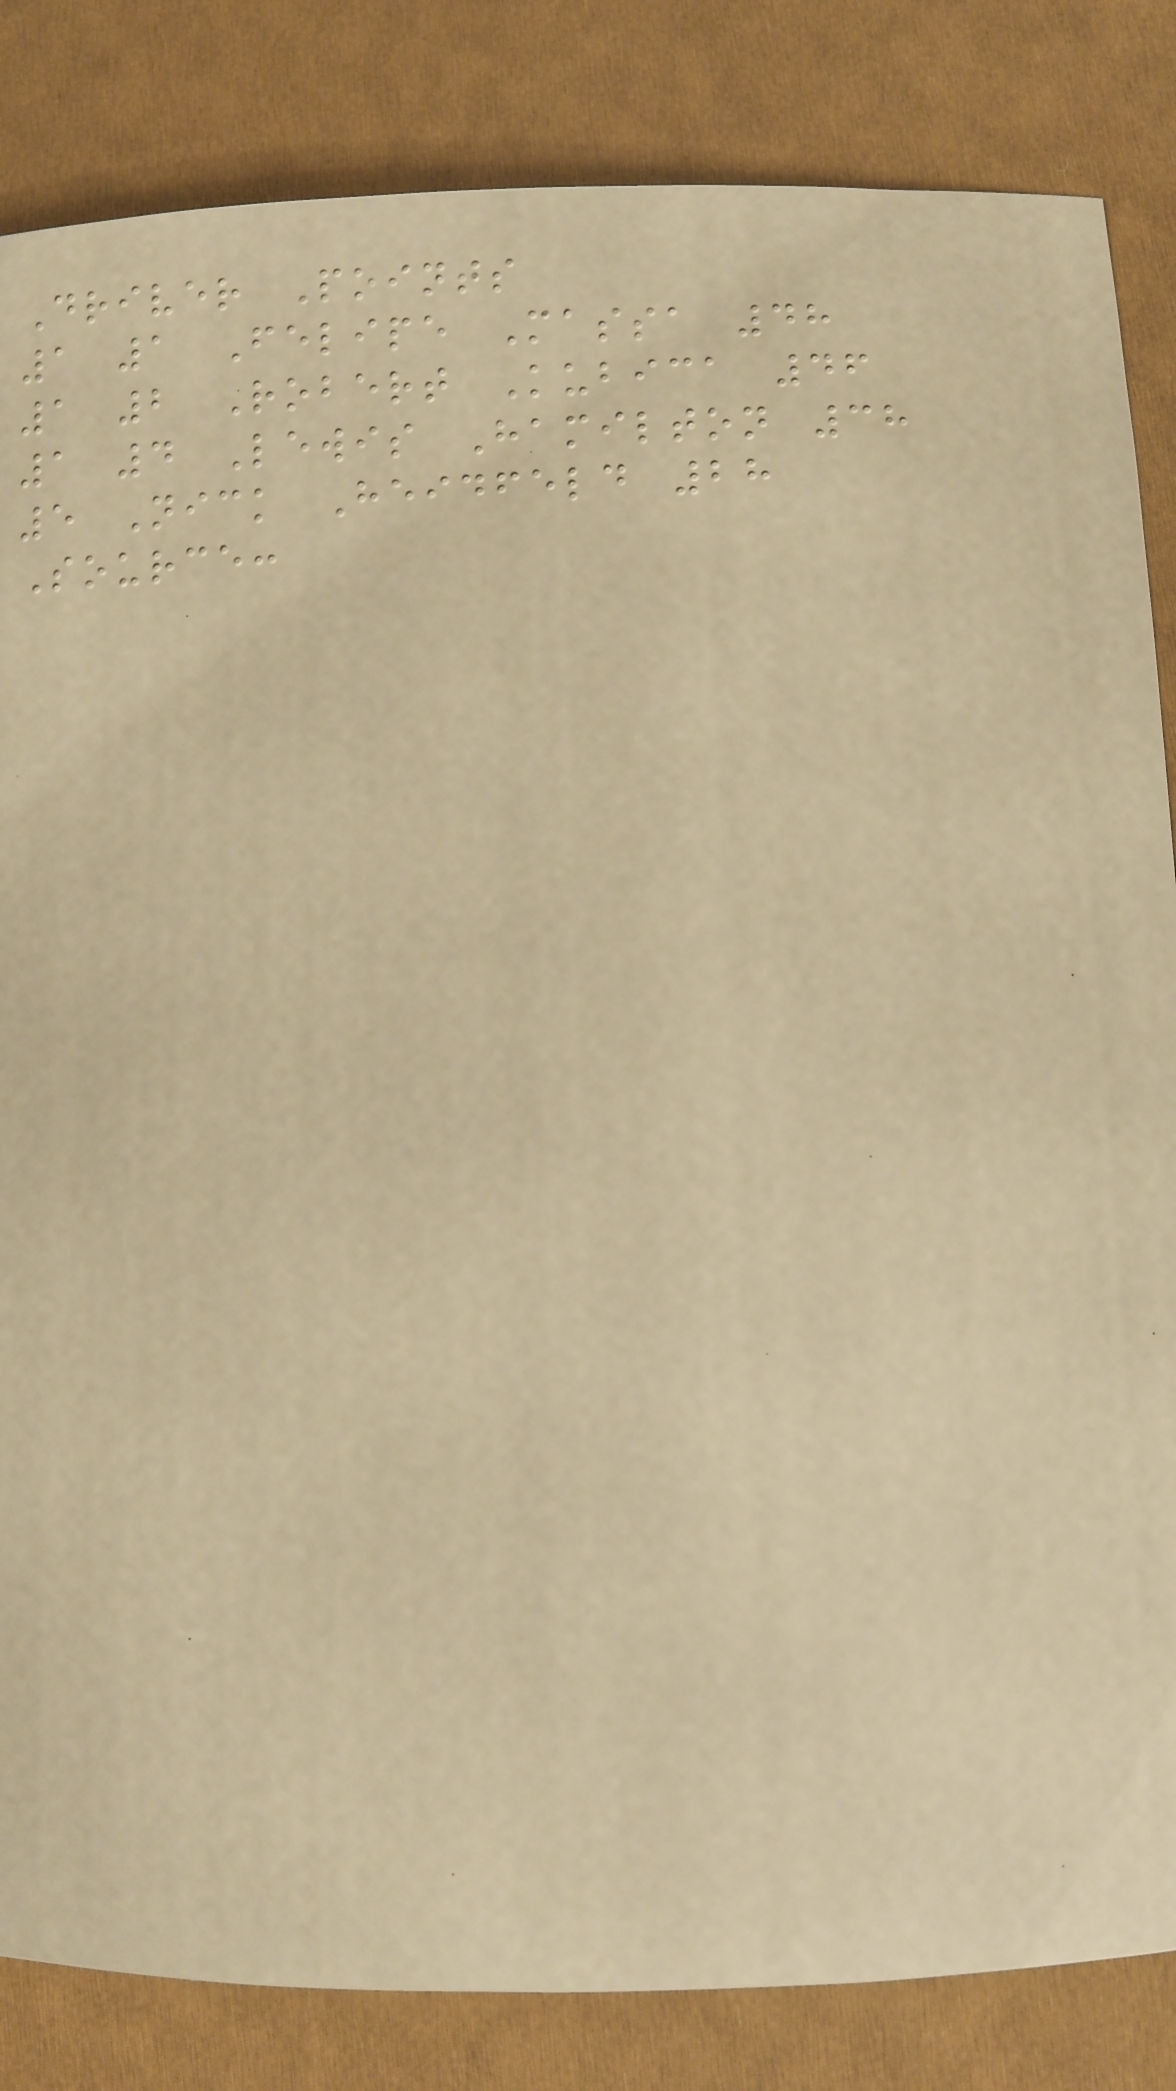Driver Points
1 1 Felipe Massa 48
1 2 Robert Kubica 46
1 4 Lewis Hamilton 38
5 Nick Heidfeld 28
Source:
